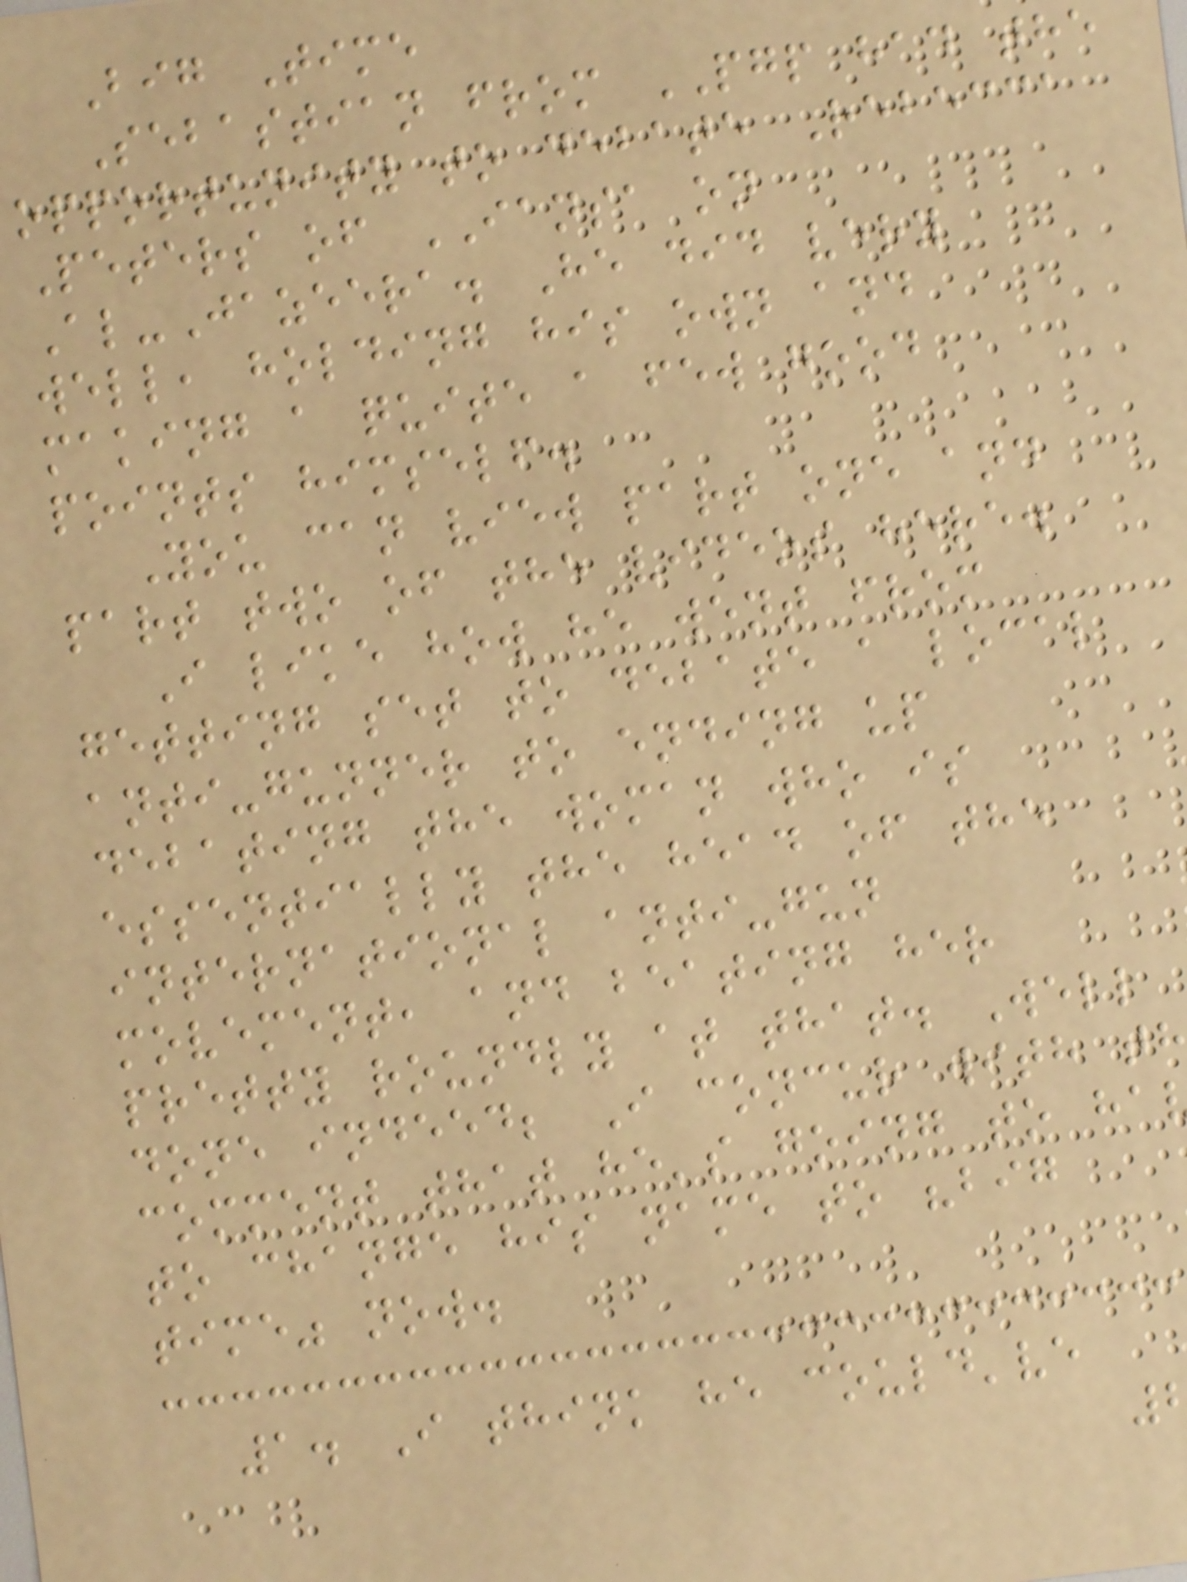Big Time
Sebastian from PGP had the
opportunity to debate Rebecca
Peters of IANSA on
Al-Jazeera. He did very
well, holding his own and
making a quite a few good
points himself.
You can view part one and
part two of the videos here.
I like how he went from
getting set to debate a local
anti-gunner to ending up
debating the woman who is
essentially the head of the
international anti-gun
movement, and beating her
pretty roundly at that. Well
done indeed; I concur with th
comment that he's going to ha
to change his name to "big
time" now.
1. I think he could've
